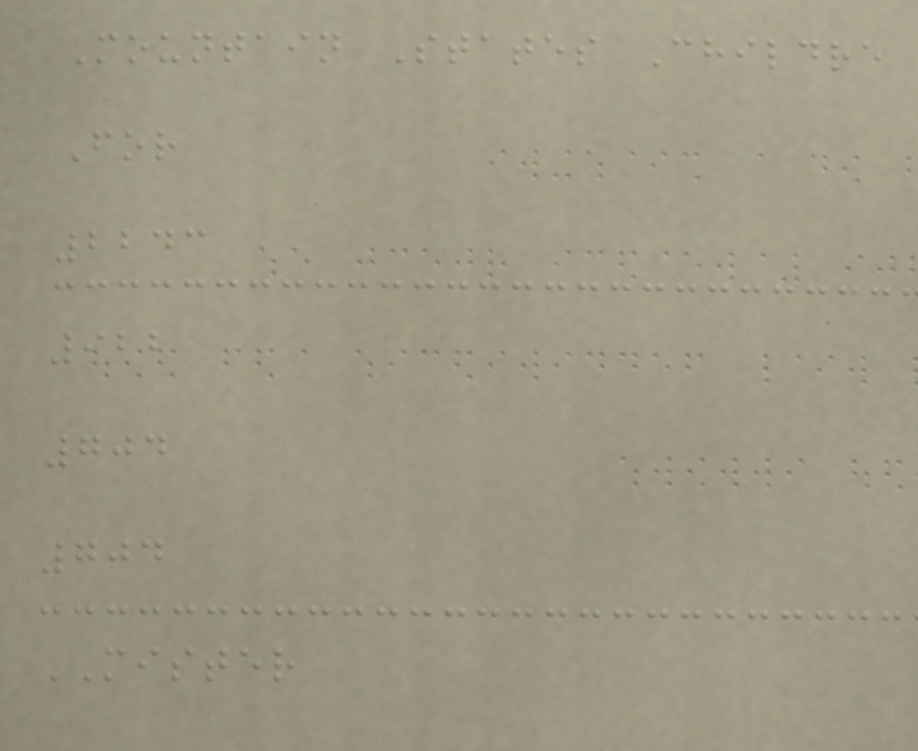Mountain States Childre
For
2243
922
704
704
MISTER
